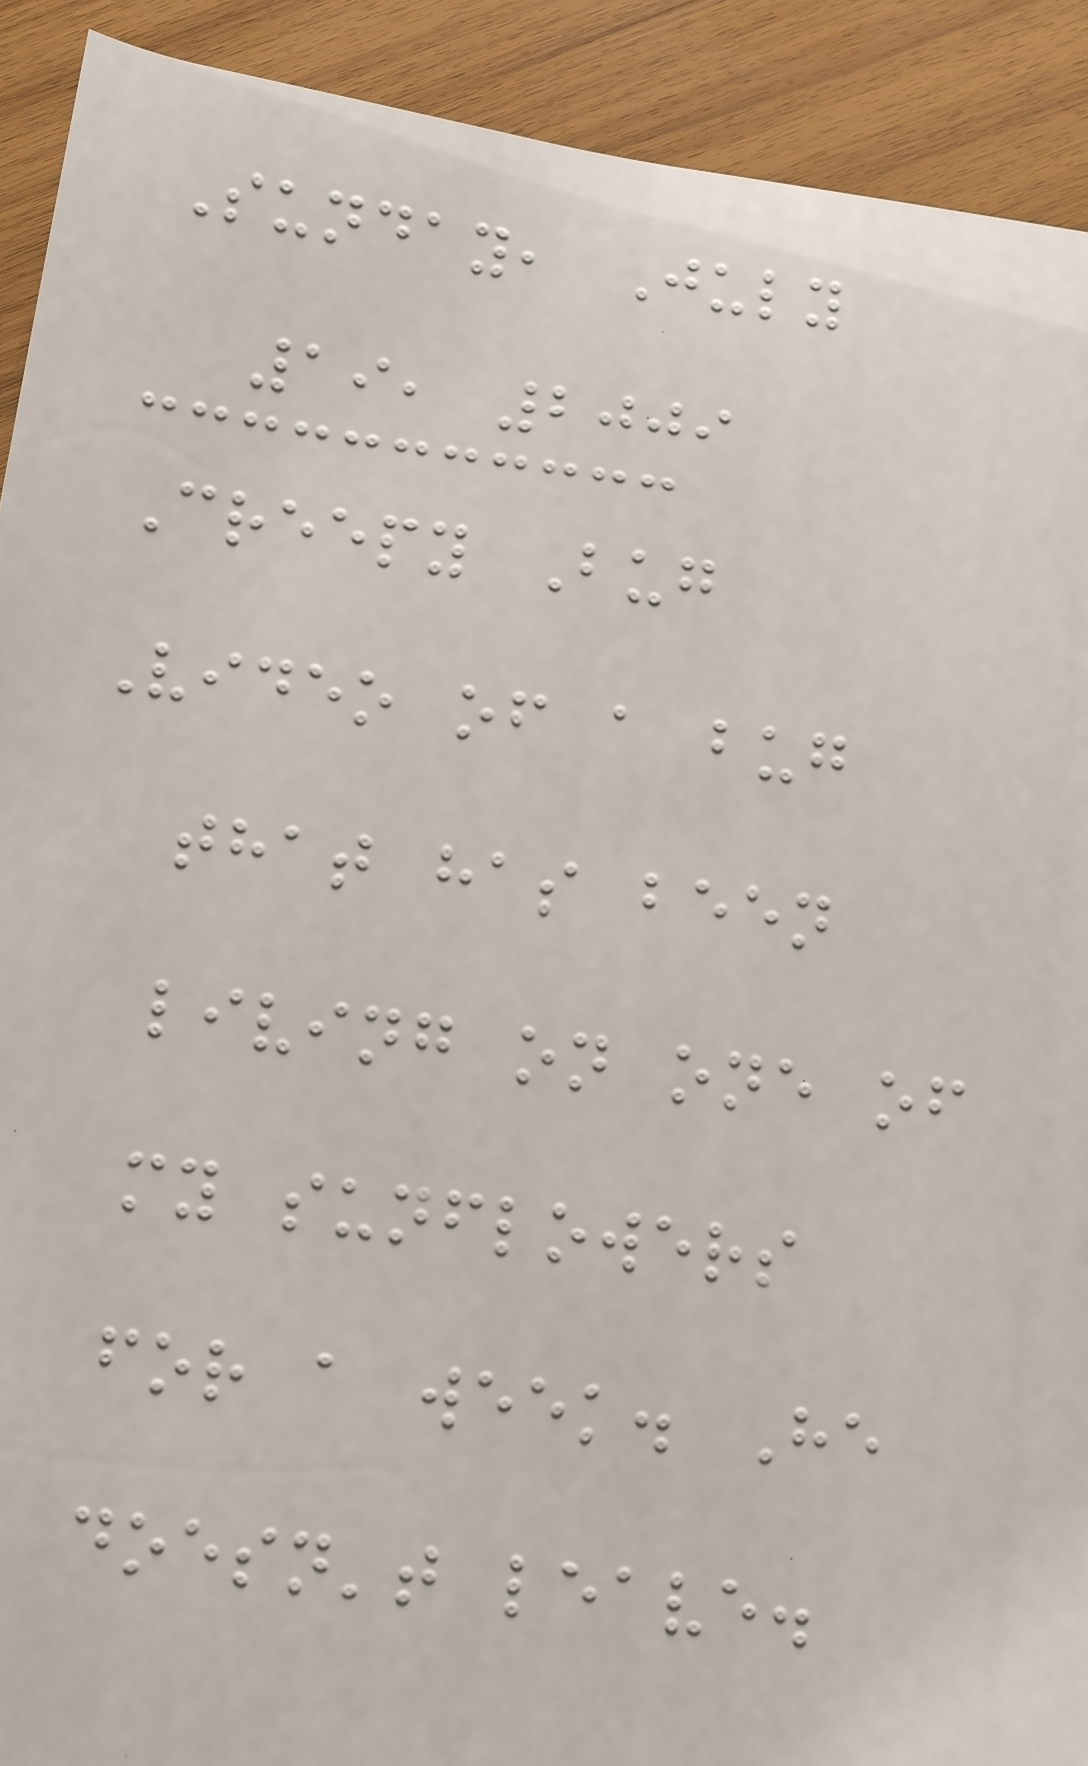Sunday, July
19, 2009
Creepy Bug
Video of a bug
that has been
living on one of
my sunflowers
for a week. He
doesn't leave.
